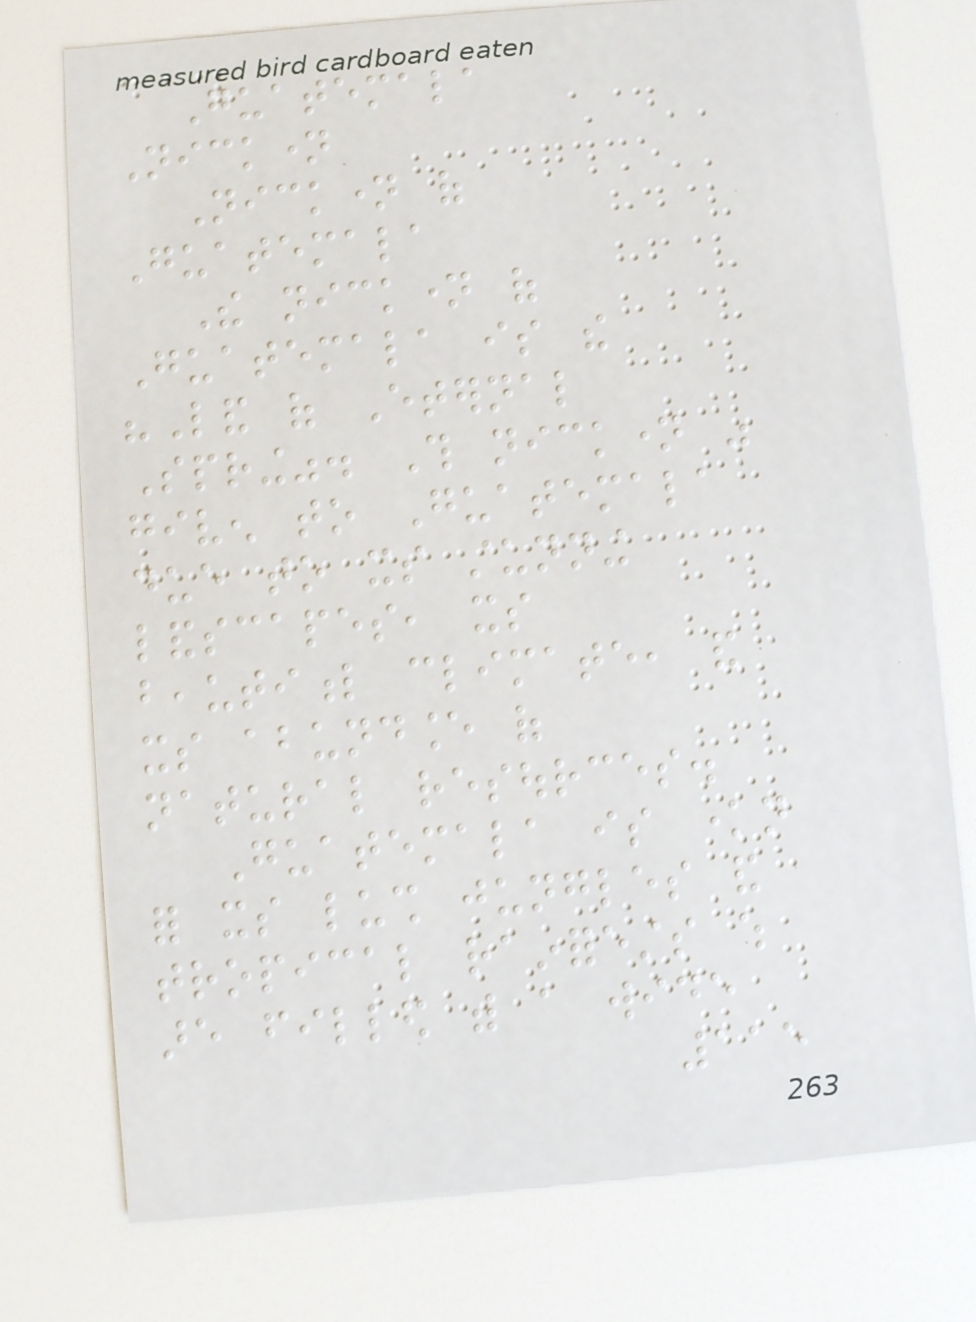Guatemala
Nickname
Nickname of
Guatemala
The nickname of
Guatemala is the
"Land of Eternal
Spring". This nickname was
given to Guatemala
due to its stunning
landscapes, its
beautiful climate, and
its abundance of
natural resources.
Guatemala is known
for its lush jungles and
tropical rainforests which
are filled with a wide
115
